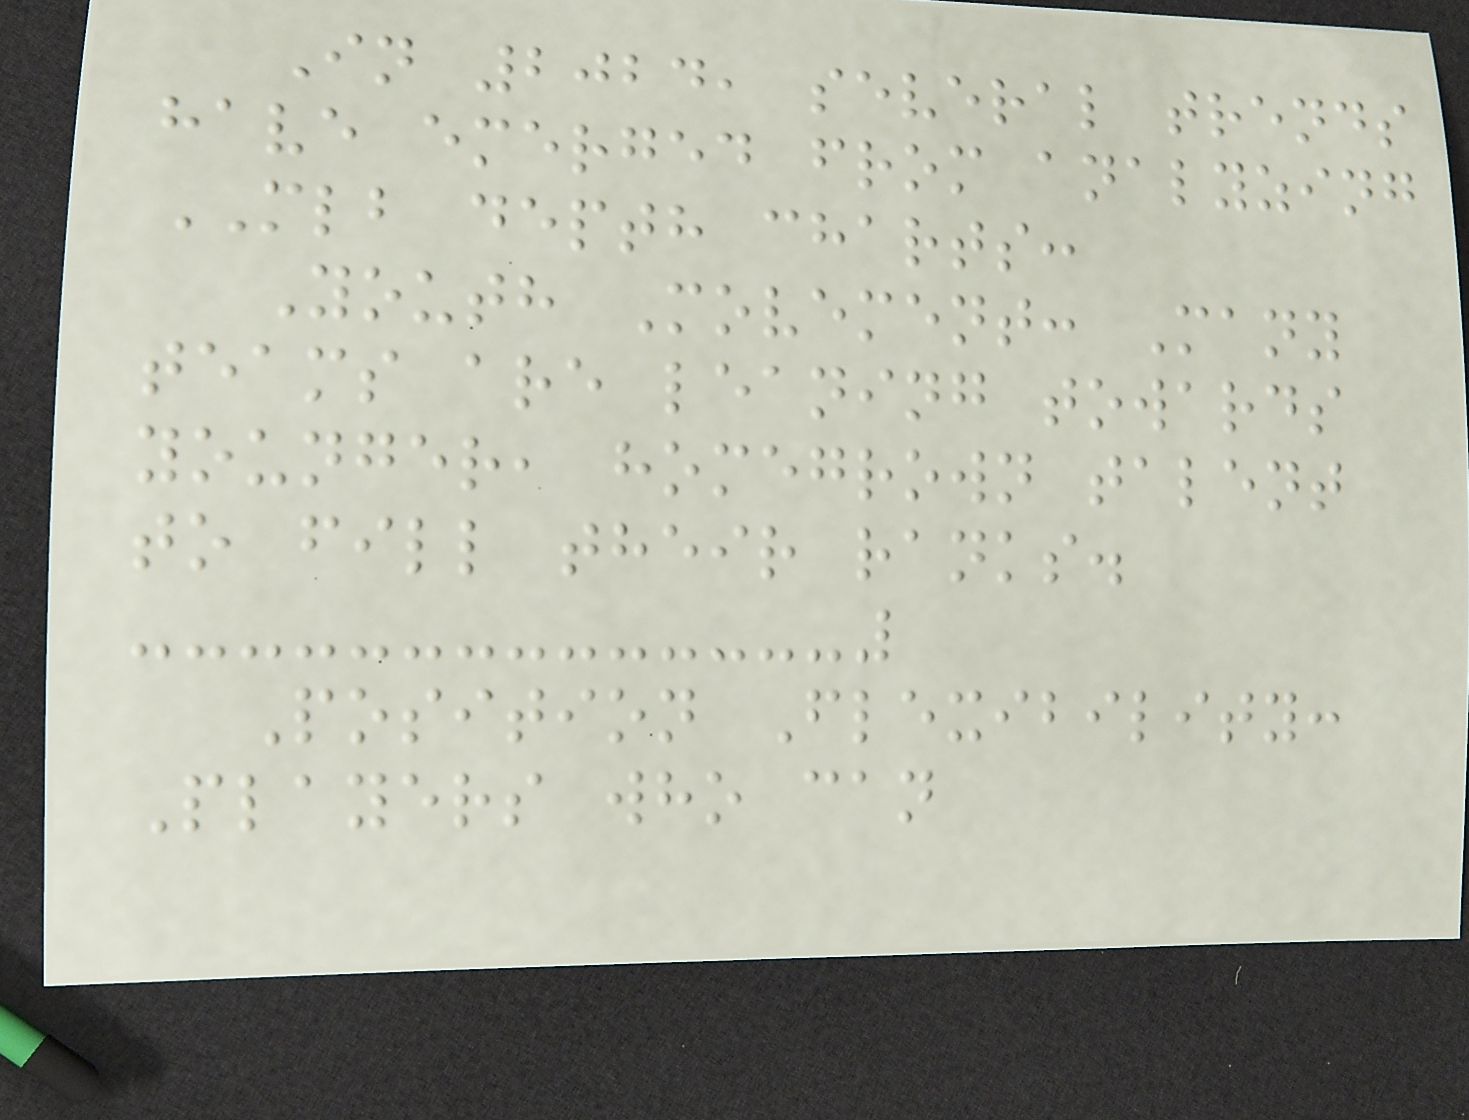In 2024, several trends
have emerged from analyzing
MLB depth charts:
Youth Movement: Many
teams are leaning towards
younger, homegrown talent
to fill their ranks.
Position Flexibility:
Players who can
